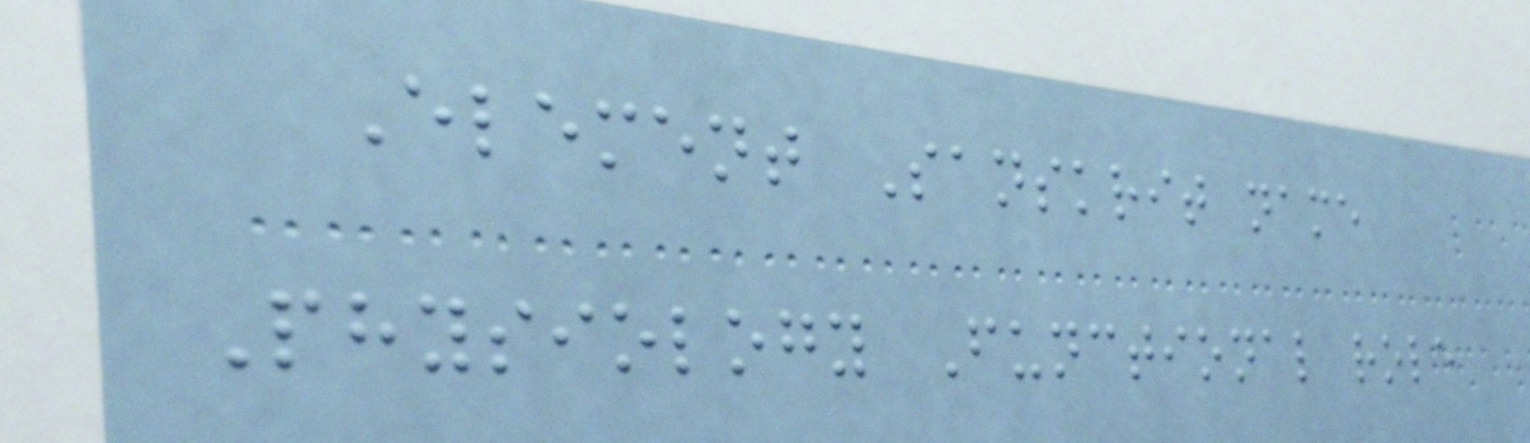Element Sanskrit name
Physiology Functional role
